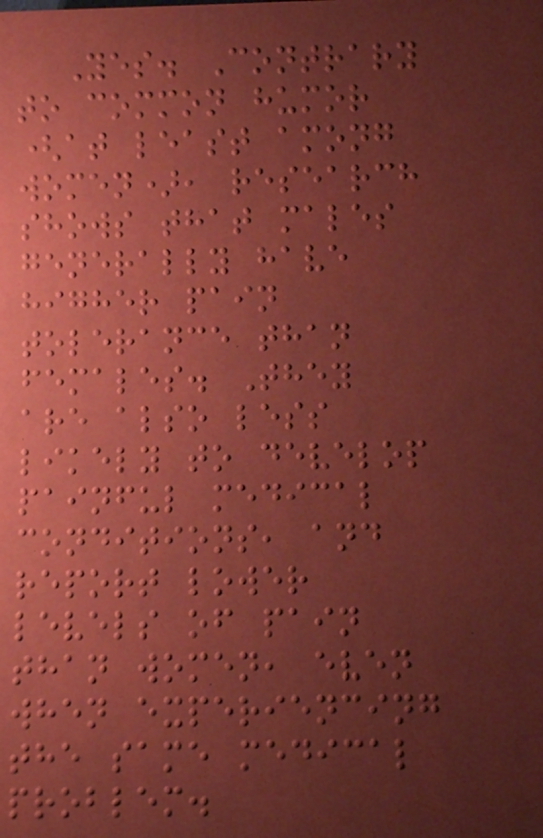Yes. Contrary
to common humor
(at least among
women), research
shows that males
generally have
higher pain
tolerance than
females. They
are also less
likely to develop
painful medical
conditions, and
report lower
levels of pain
than women, even
when experiencing
the same medical
problem.
